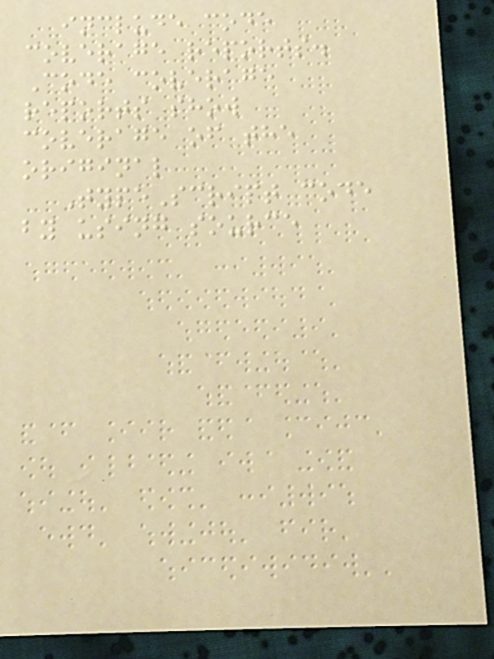include code
coverage reports.
Code coverage
reports show
coverage of the
original
TypeScript code
by using source
